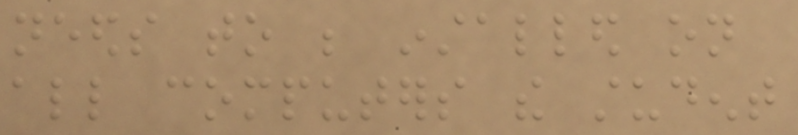needs to be installed on
all computers the student
